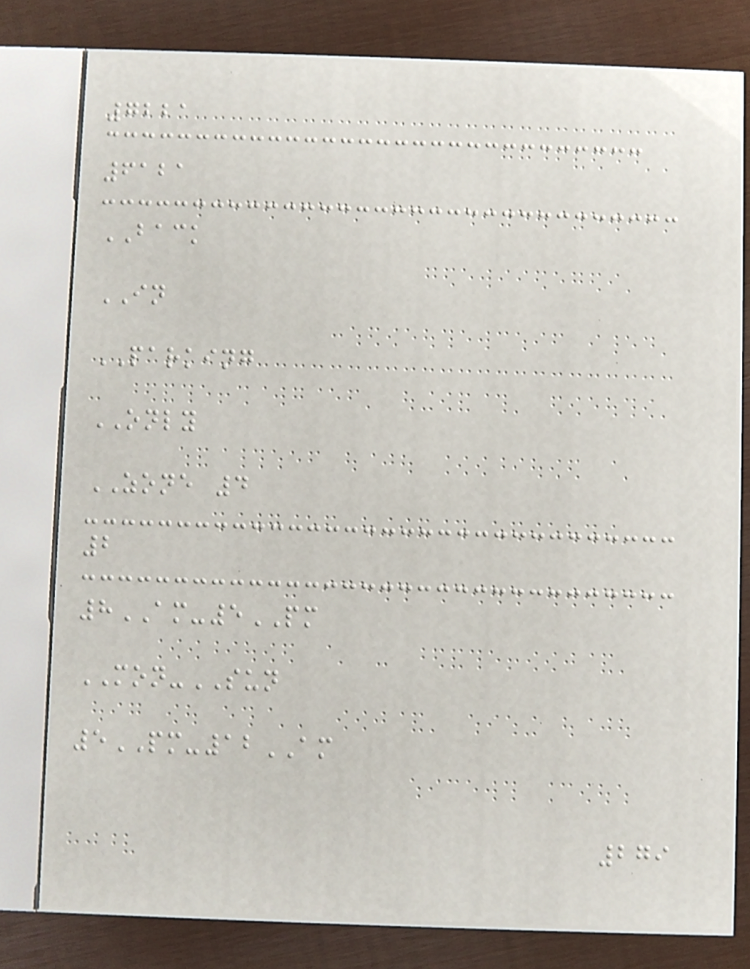7221
6121
BACK
IN
PARKING
ONLY
ZONE 4
2
8AM-5PM
MON-SUN
5PM-12AM
279
